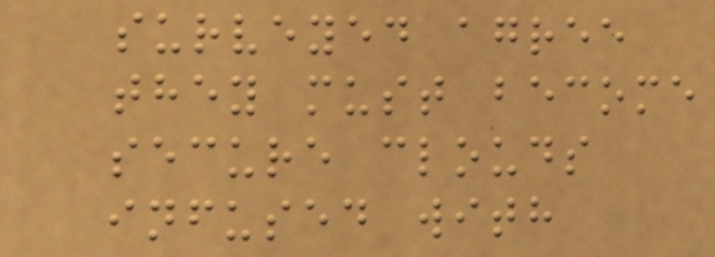surveyed agree
they must become
secure clouds
infused with
